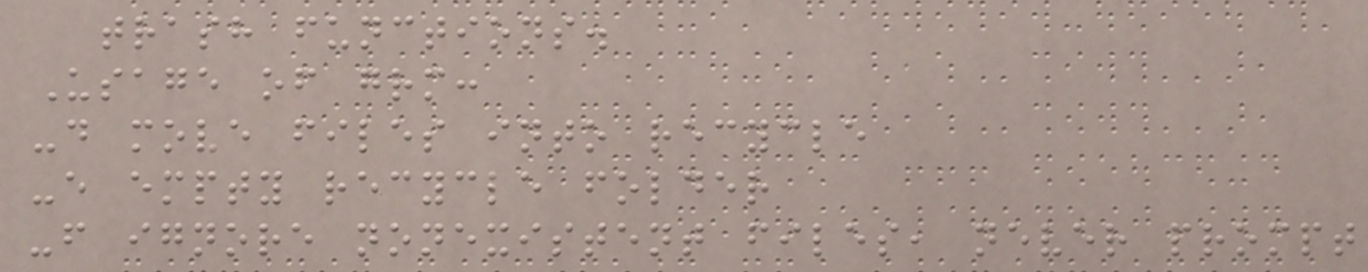trash functions.
Usage of grm:
-d move files into recycle
-e empty recycle folder
-f ignore nonexistent files, never prompt
